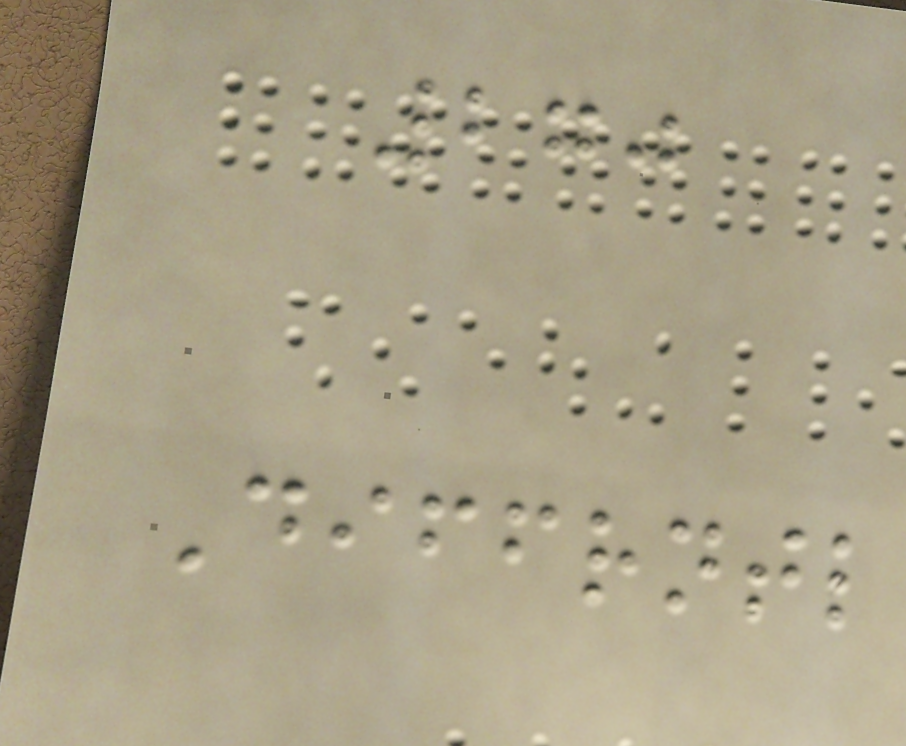270
Diffrntl
